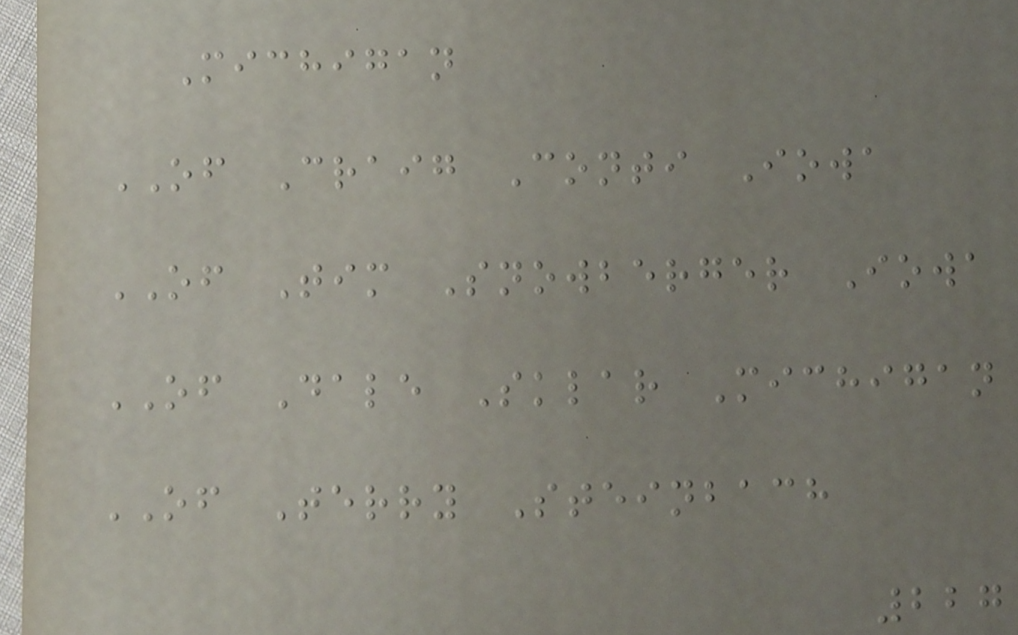Michigan
OF Craig Conti Iowa
OF Tim Snowberger Iowa
OF Dale Sklar Michigan
OF Terry Steinbach
227
